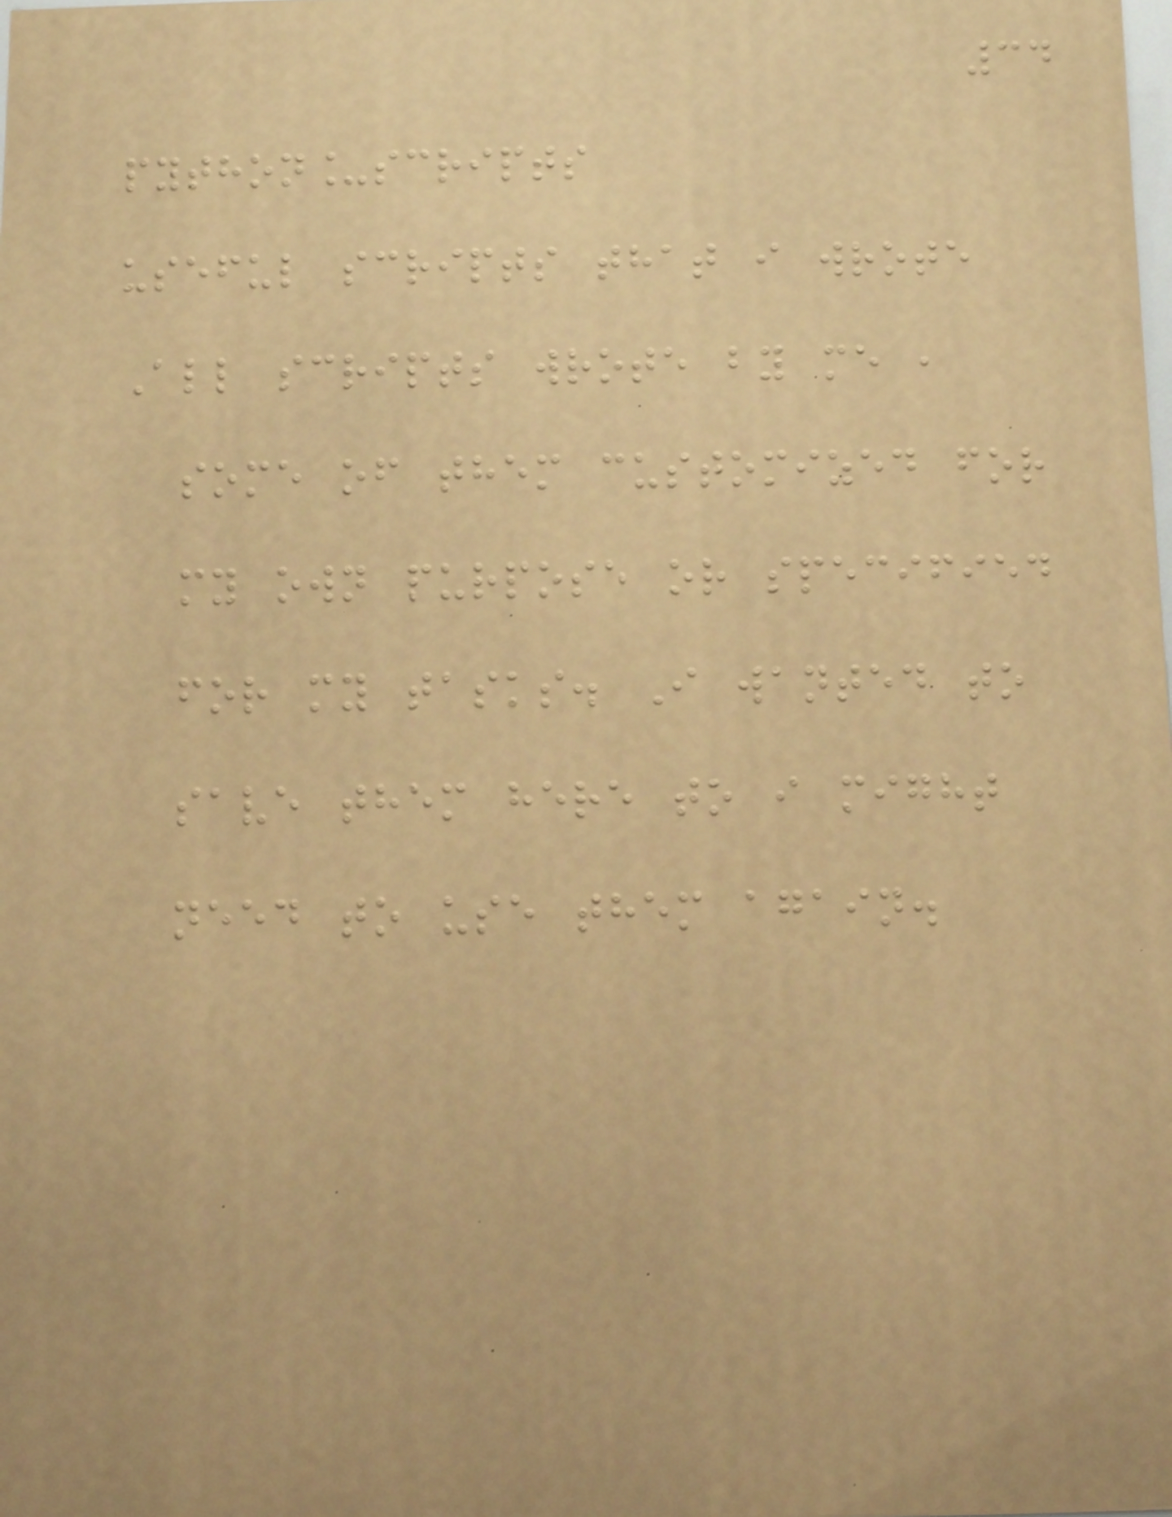34
python_scripts
useful scripts that i wrote
All scripts wrote by me ,
some of them customized for
my own purpose or specified
for my tasks. I wanted to
save them here to i might
need to use them again.
